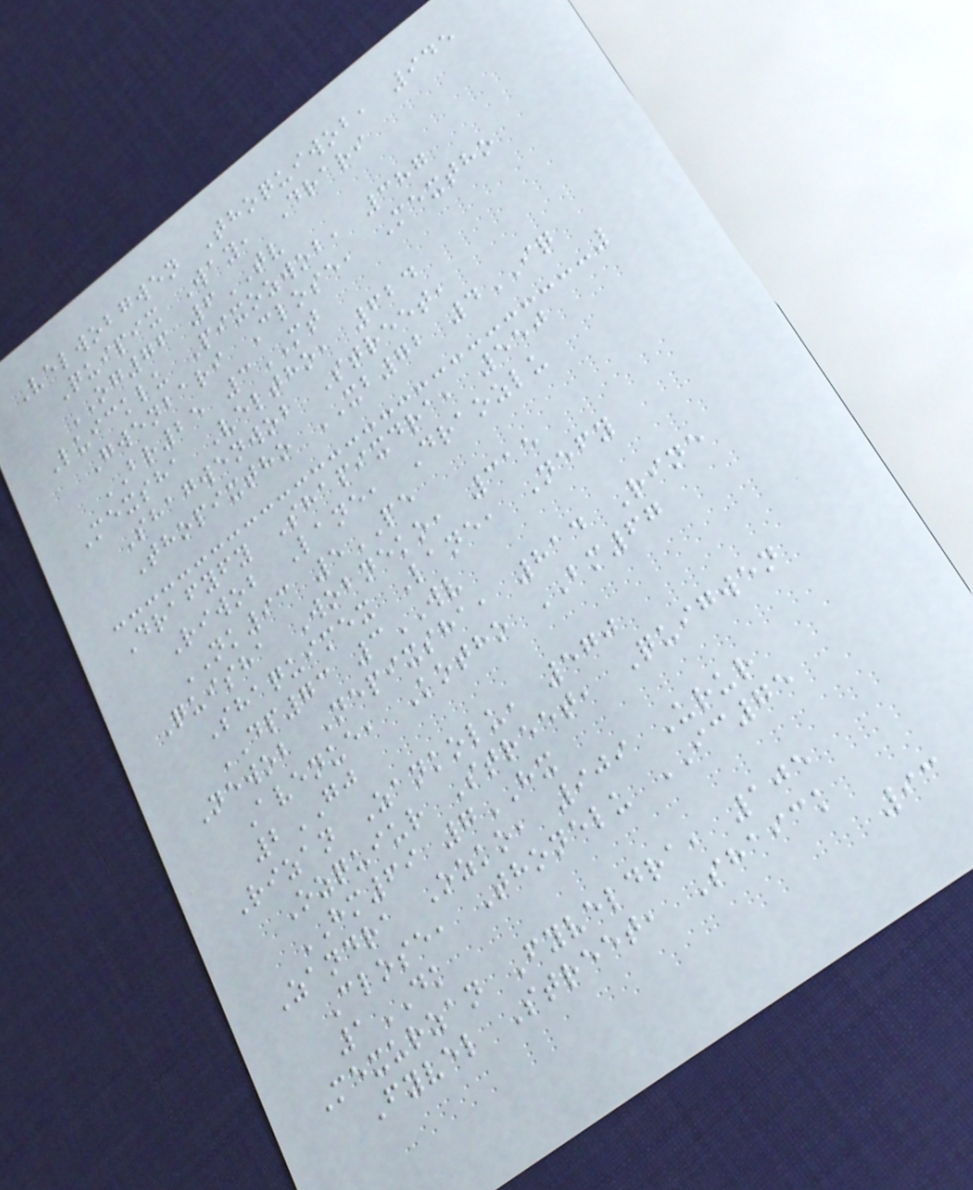Velwobgwen Thoquiwob, 945
Quipix Way, Drari
OG76 6TV
Luicklu Pixozwob, 387
Gwenbari Close, Mextho
BR25 3MT
Mexsha Veltho, 624
Shagwenwob Street,
Thopixtho XB72 4IQ
Drafyfy Shapixdra, 550
Riwob Lane, Draozlu
NK93 5PE
Quisha Wobneko, 315
Shaquimex Lane, Nefy
DP73 3WV
Newob Nepixsha, 814 Rine
Avenue, Kotho BM67
2GJ
Rizan Zankolu, 570
Ozquiur Street, Quigwen
HM69 7HX
Zandra Ozko, 909 Urur
Close, Thonelu IC75
1DK
Mexurzan Fyveldra, 105
Fyvel Street, Shaick
93
